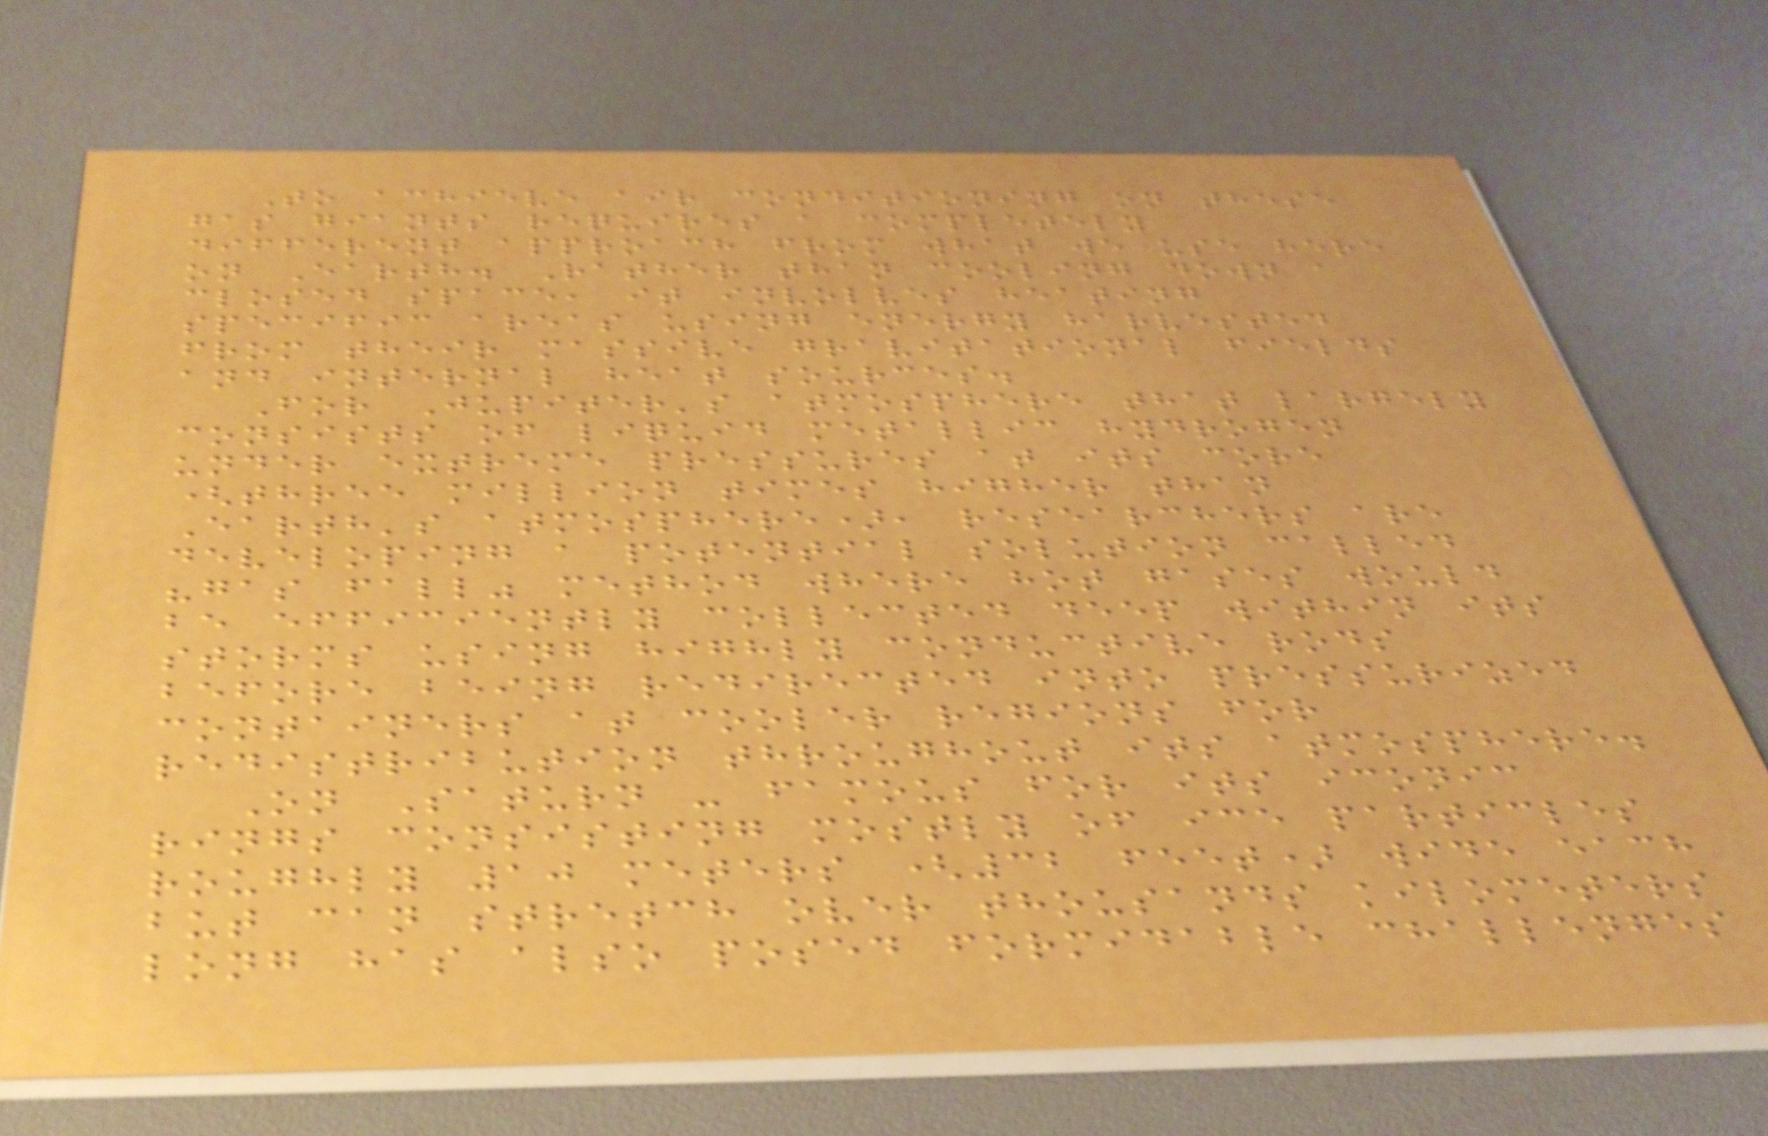To achieve air conditioning on these
gas giants requires a completely
different approach from what we use here
on Earth. Rather than cooling down a
closed space, it involves heating
specific areas using energy harvested
from their massive gravitational fields
and internal heat sources.
For Jupiter's atmosphere that largely
consists of liquid metallic hydrogen
under extreme pressures at its core
(three million times higher than
Earth's atmosphere), researchers are
developing a potential solution called
"gas fall" method where hot gases would
be efficiently collected deep within its
storms using highly conductive rods
before being redirected into pressurized
containers at cooler regions for
redistribution throughout its atmosphere.
On Saturn - famous for its iconic
rings consisting mostly of ice particles
roughly 10 meters (32 feet) wide each
but can stretch over thousands kilometers
long has also posed formidable challenges
